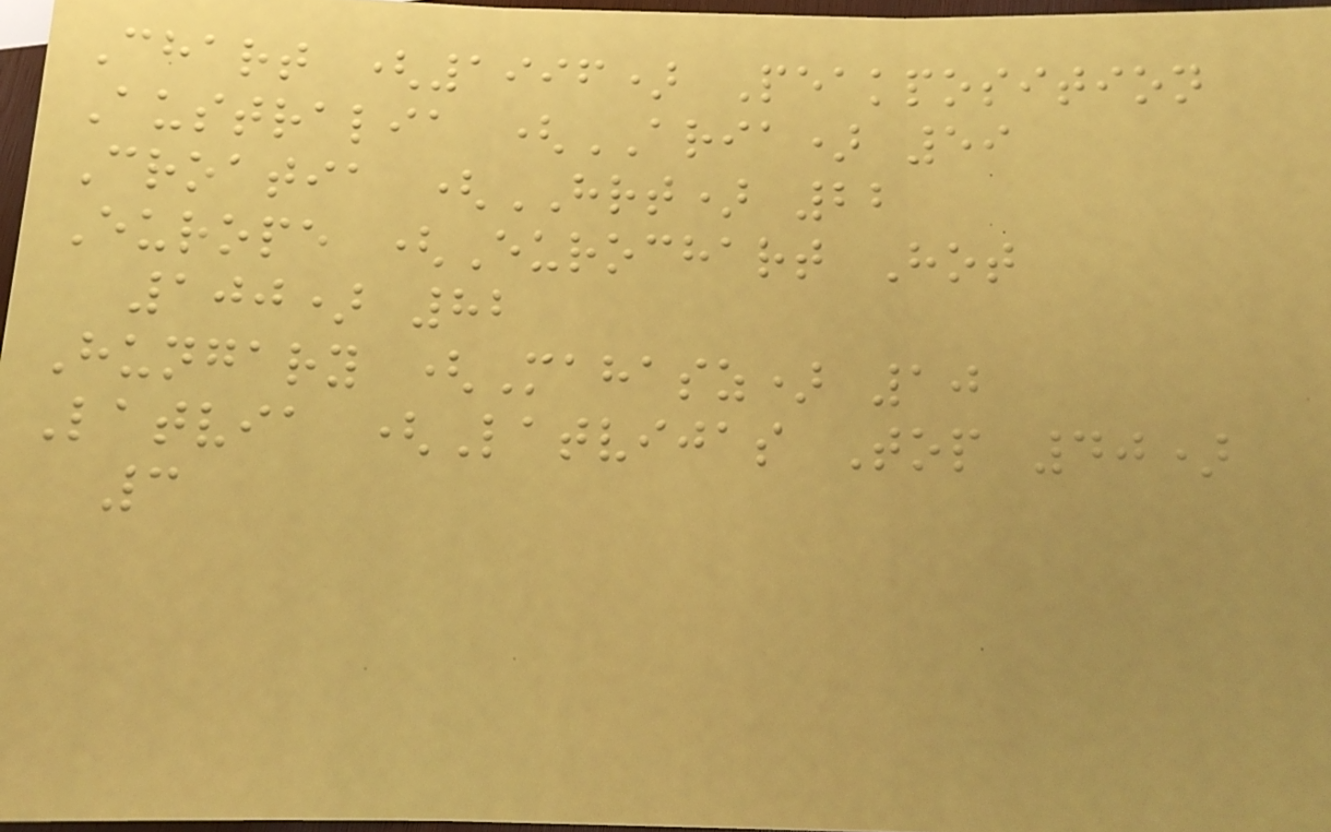Chart (1996) Peakposition
Australia (ARIA) 59
Croatia (HRT) 22
Europe (Eurochart Hot
100) 82
Hungary (Mahasz) 10
Latvia (Latvijas Top 40)
3
